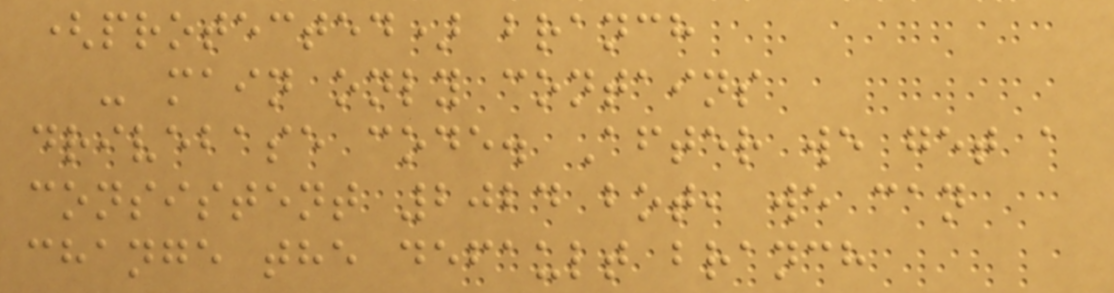(protected) branch
- main only contains
drivebase code. After we get a
consistent 2024 bot, we can
change the default branch
